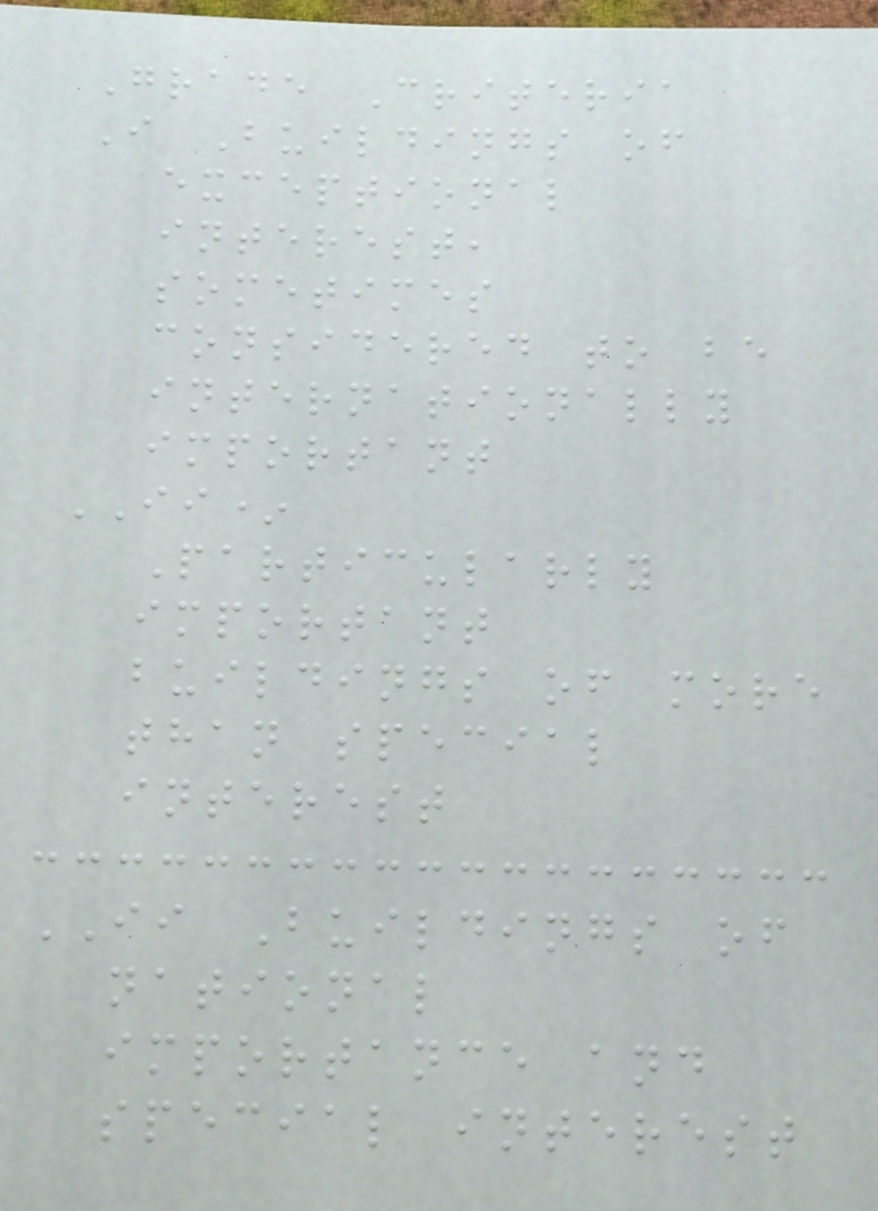Grade Criteria
I Buildings of
exceptional
interest,
sometimes
considered to be
internationally
important
II*
Particularly
important
buildings of more
than special
interest
II Buildings of
national
importance and
special interest
